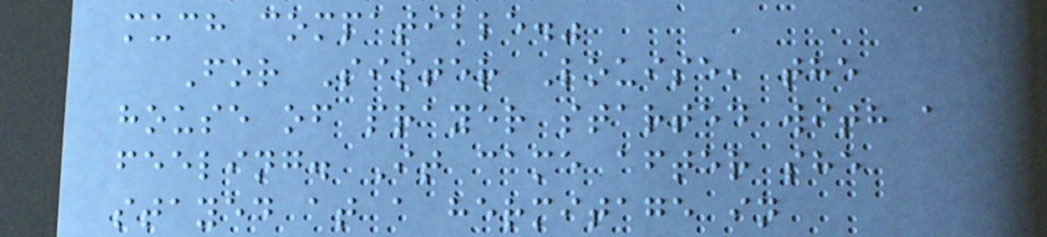much compatible."
For Sister Louise, the
house of prayer started with a
feeling. It came after she
stayed at a hermitage in
